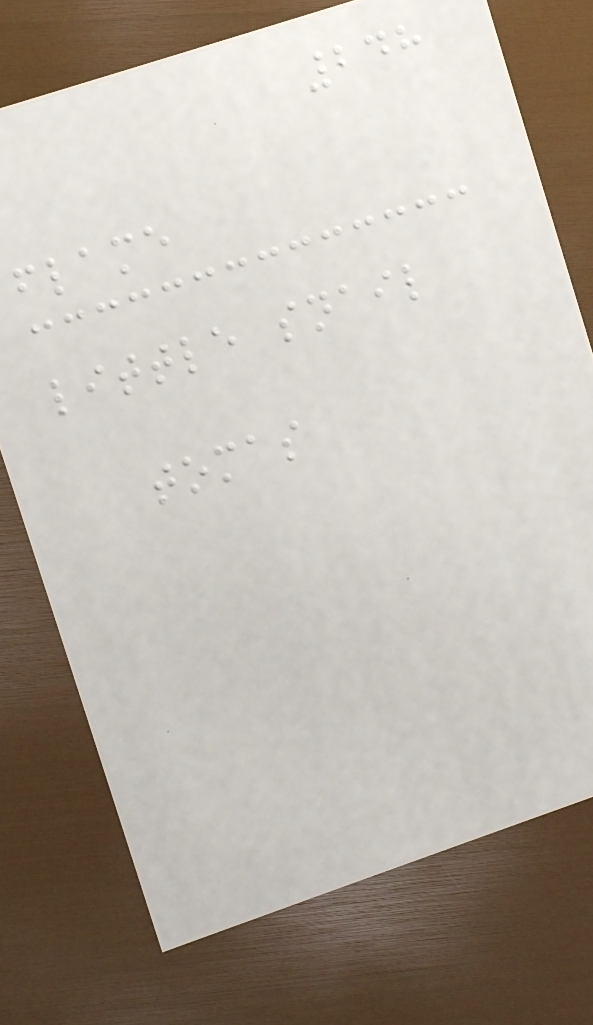248
flame
little snail
tomas
